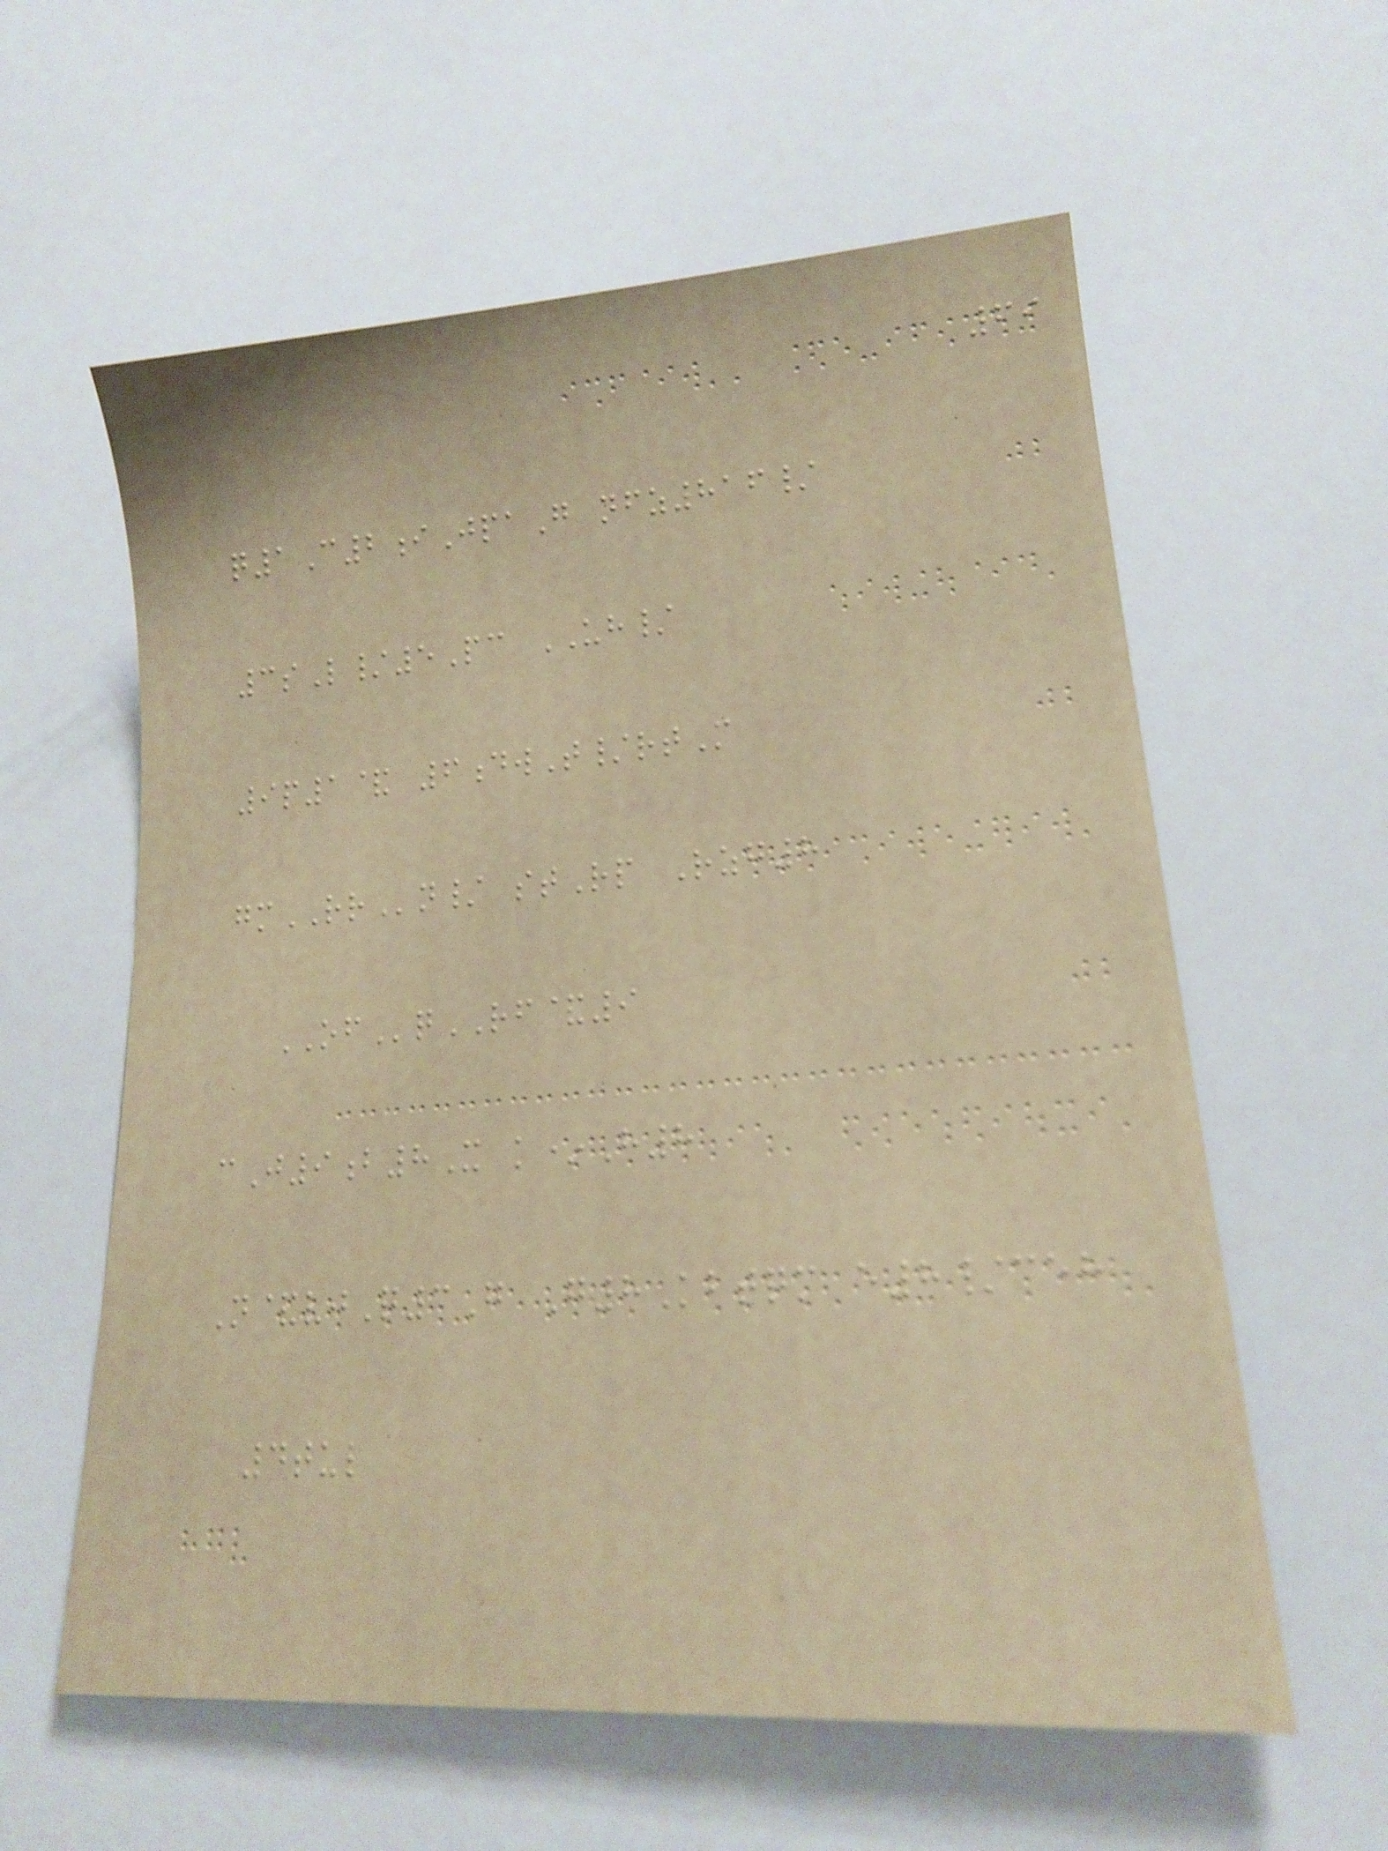69
q1C2iJpaG nfz816/
3sL/5Pc UH/
9p1& 6dwT/rtM
gmRRn/ stRp Rzg8
OFqRF&9
cJ9b8X k*H8
N&vjQ3G G8Kbtqm e8/ceh
4tul
